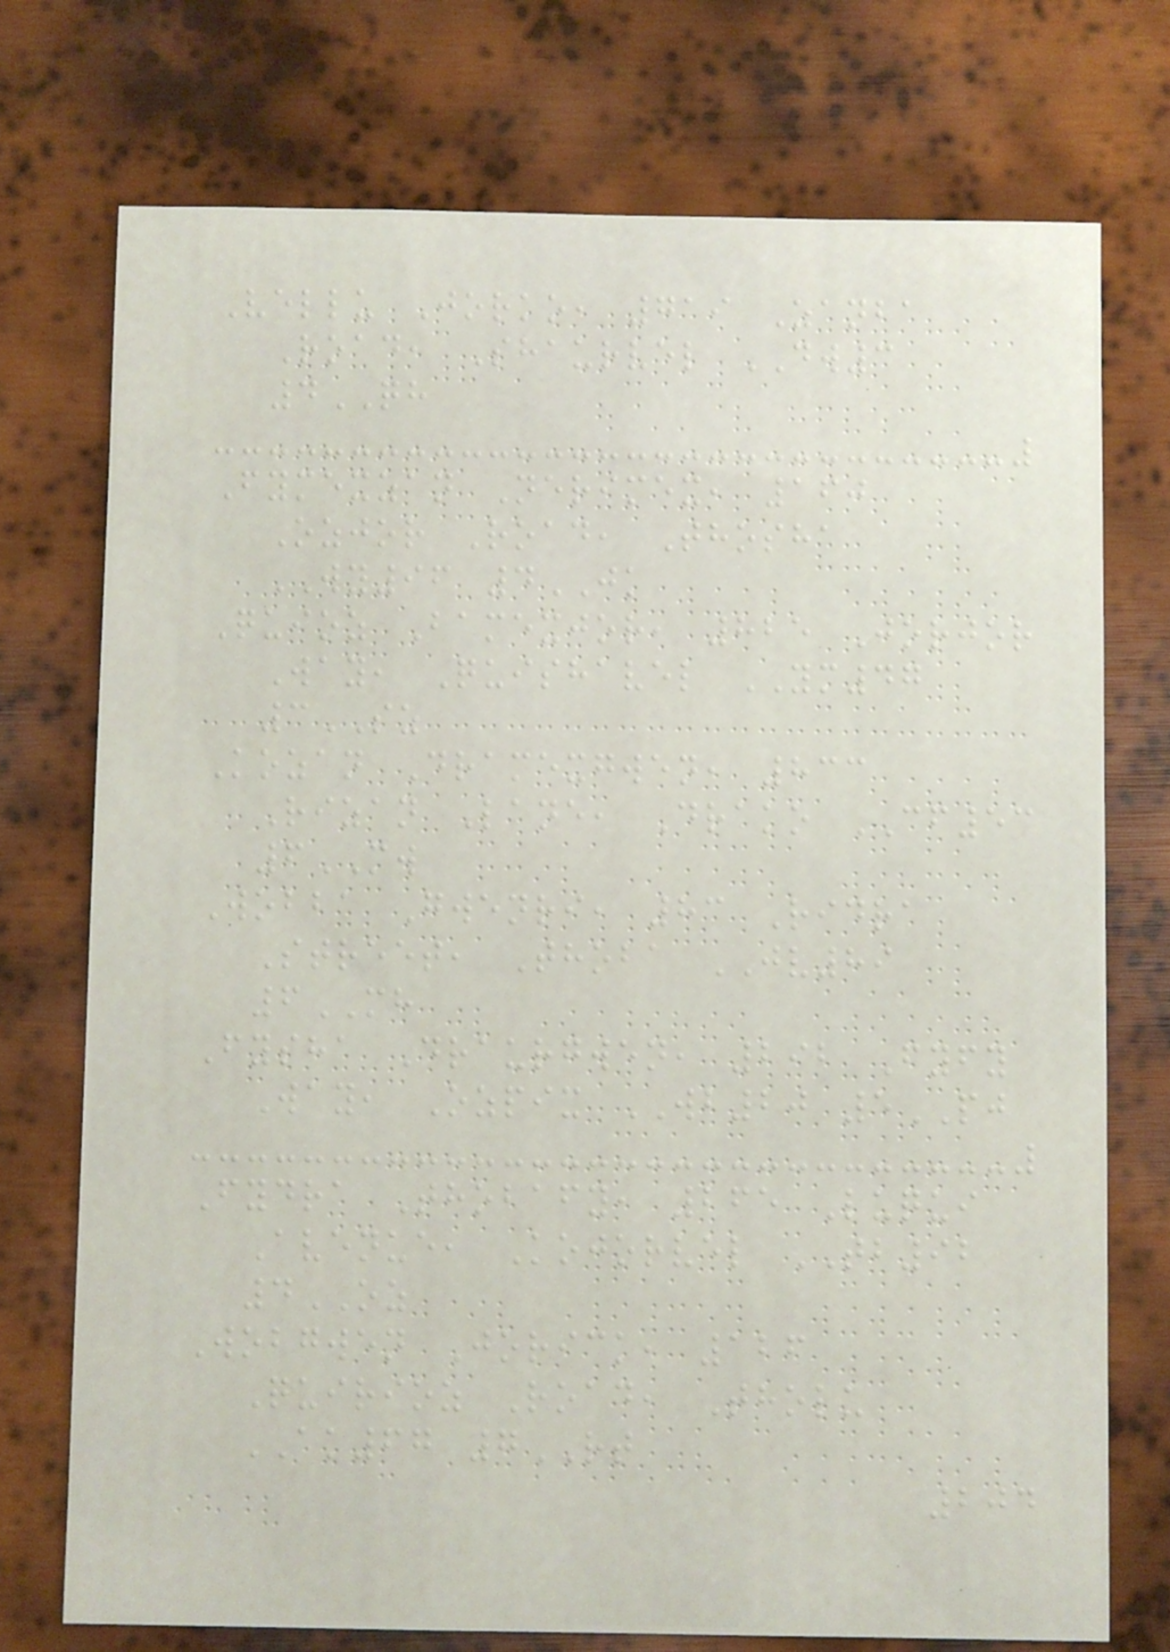Vellu Jorko, 719 Zanba
Road, Shaurvel DW3
4QH
Fymexzan Nerimex, 160
Ozjor Road, Thosha
WY96 4JK
Quioz Bamexjor, 825 Jorjor
Way, Quishavel YM47
3SZ
Kozan Dramexgwen, 833
Rizan Lane, Drako CF53
6MW
Wobba Gwenri, 83 Ridra
Street, Thoba JV89
6MH
Fysha Draurgwen, 292 Fyfy
Way, Ozpix WB20 5PJ
Fydra Thobafy, 265 Luqui
Avenue, Kojorvel TB92
4OZ
Wobgwen Jorick, 126
Quirioz Road, Tholu
AK67 7RT
204
